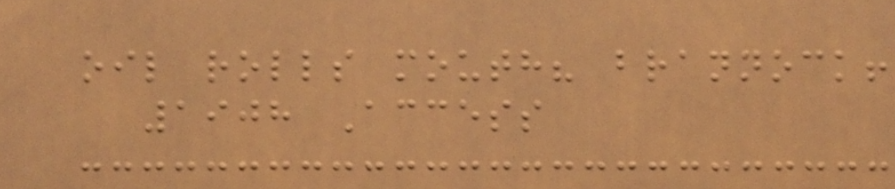oil rolls mouth? brannock!
1908 Access
